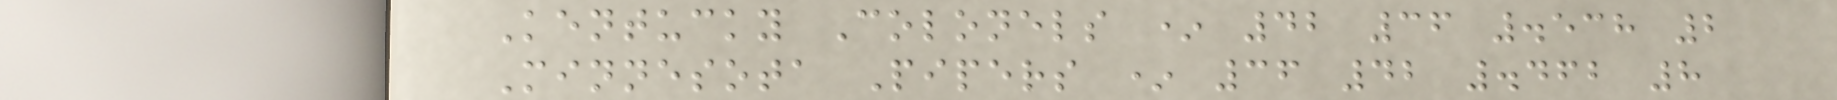Kentucky Colonels * 42 36 .538 2
Minnesota Pipers * 36 42 .462 8
